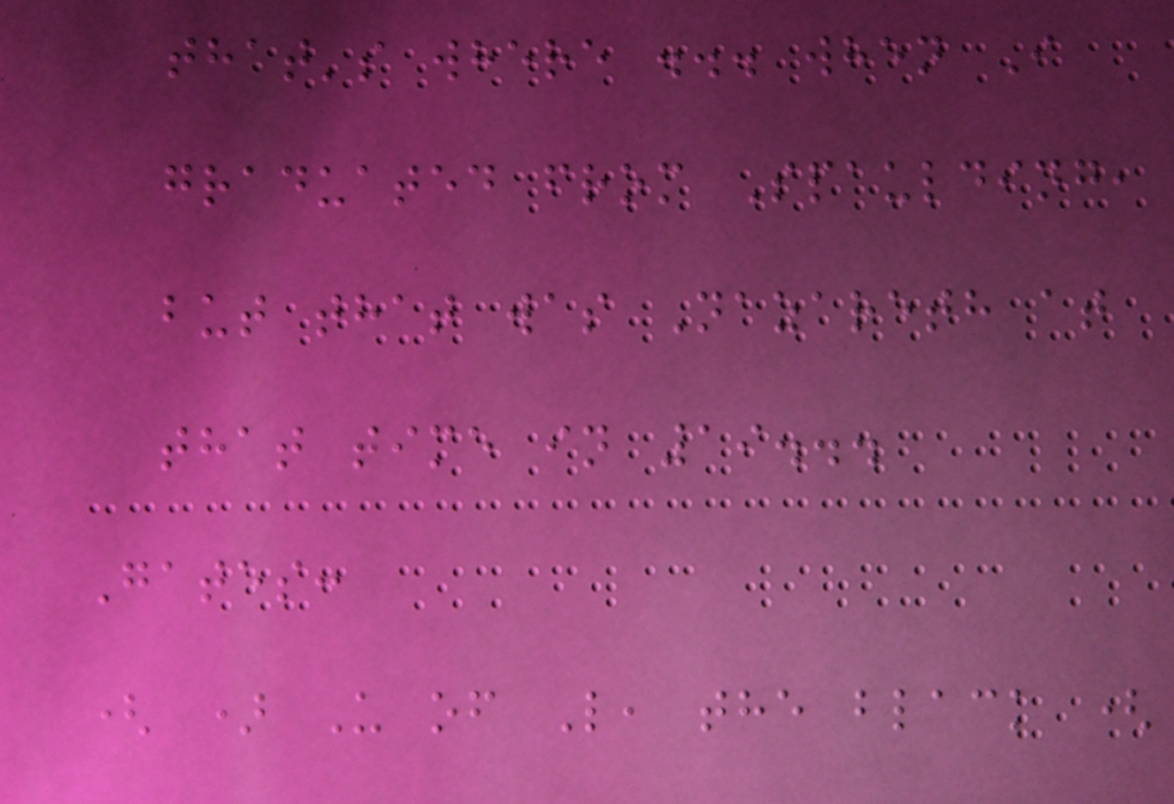that's where ... when I
graduated from Spaulding,
but that was Nazareth at
that time in 19...
Gates:
( ) U of L, the black (
